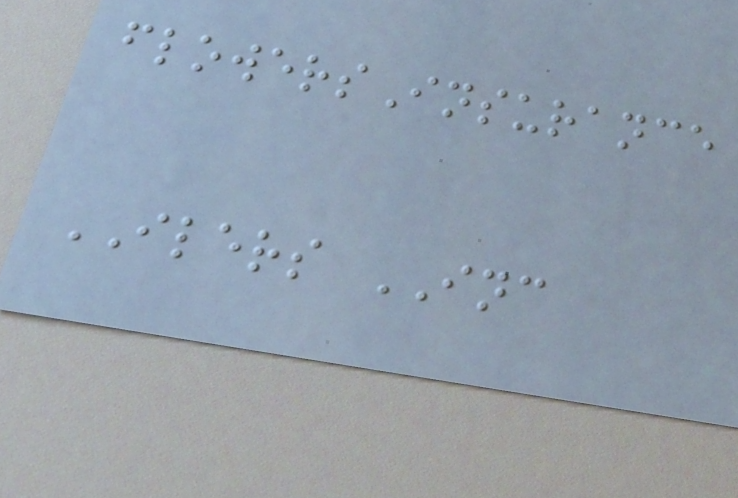flowersInsurance
ILERS INC
